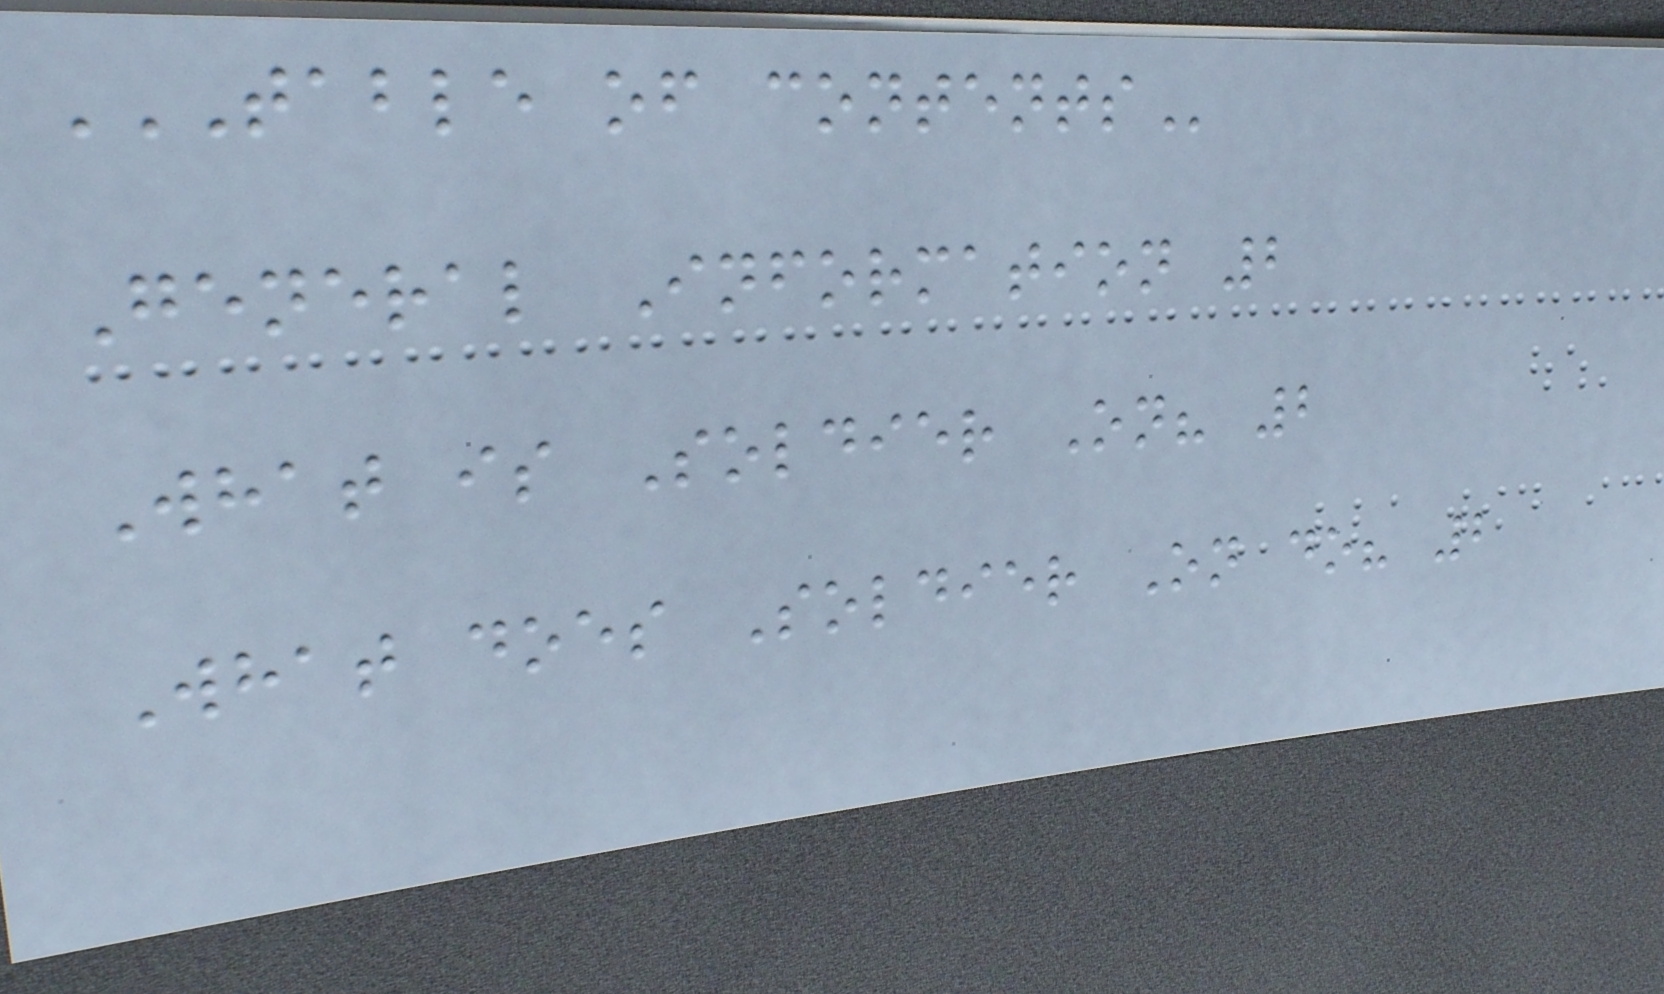TABLE OF CONTENTS
General Information 2
What is Soldier On? 2
What does Soldier On do? 2
